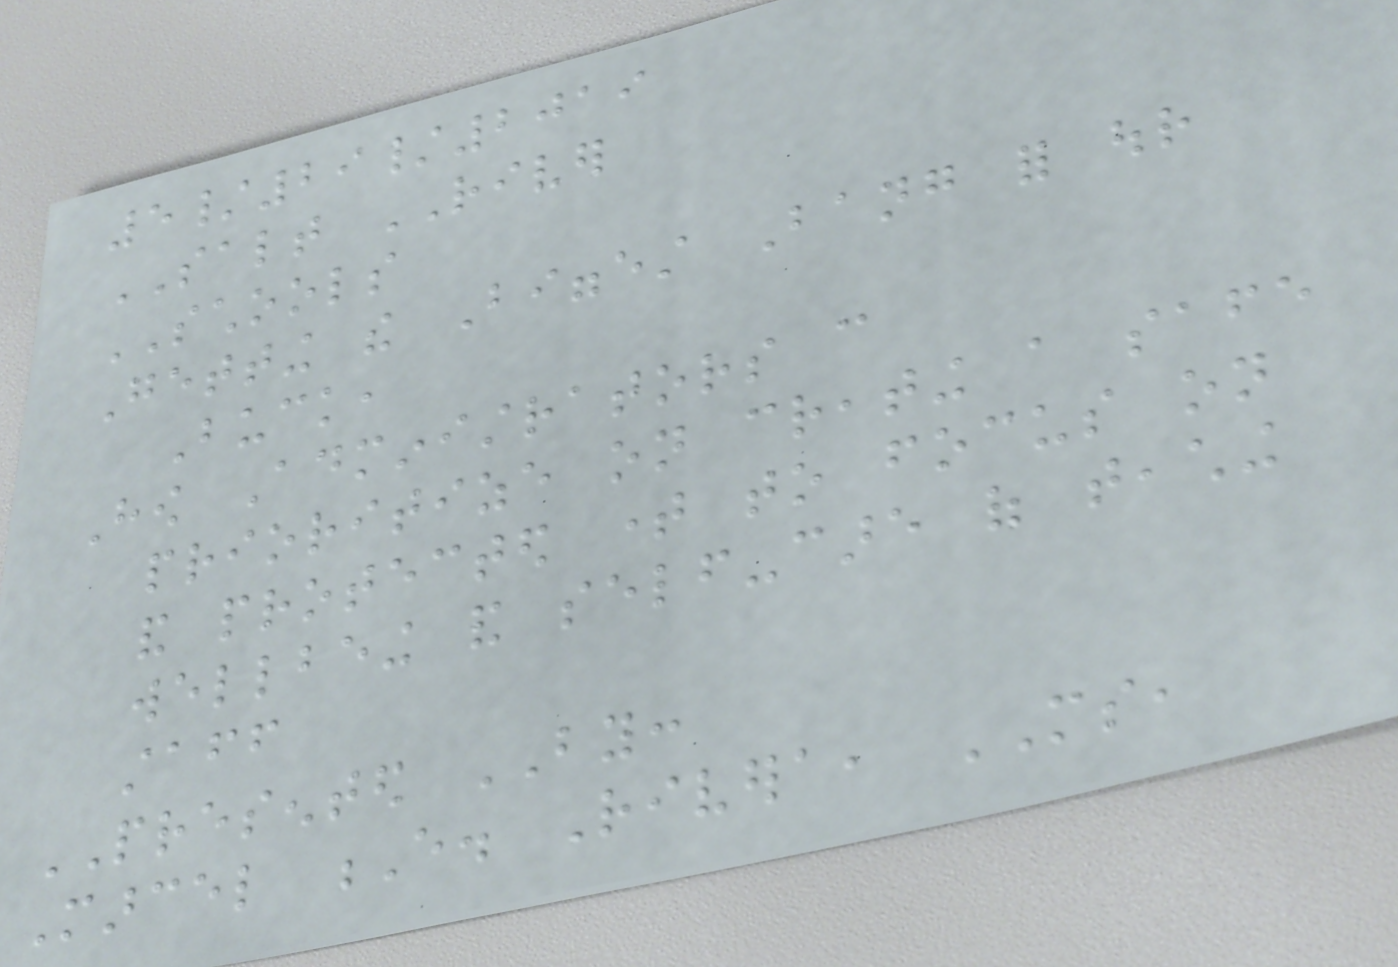5/29/2019
SALT RIVER
SCHOOLS
Getting the Biggest Bang for our
Buck,
How Administrators can
prioritize on creating a safe
and protected time to focus on
wellbeing and self-care of teaching
staff
PRESENTED BY:
Marcel E. Rivera, MS,
